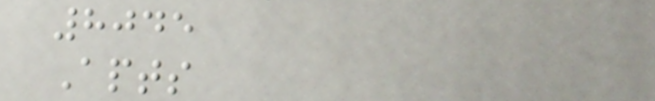8045
Apts
